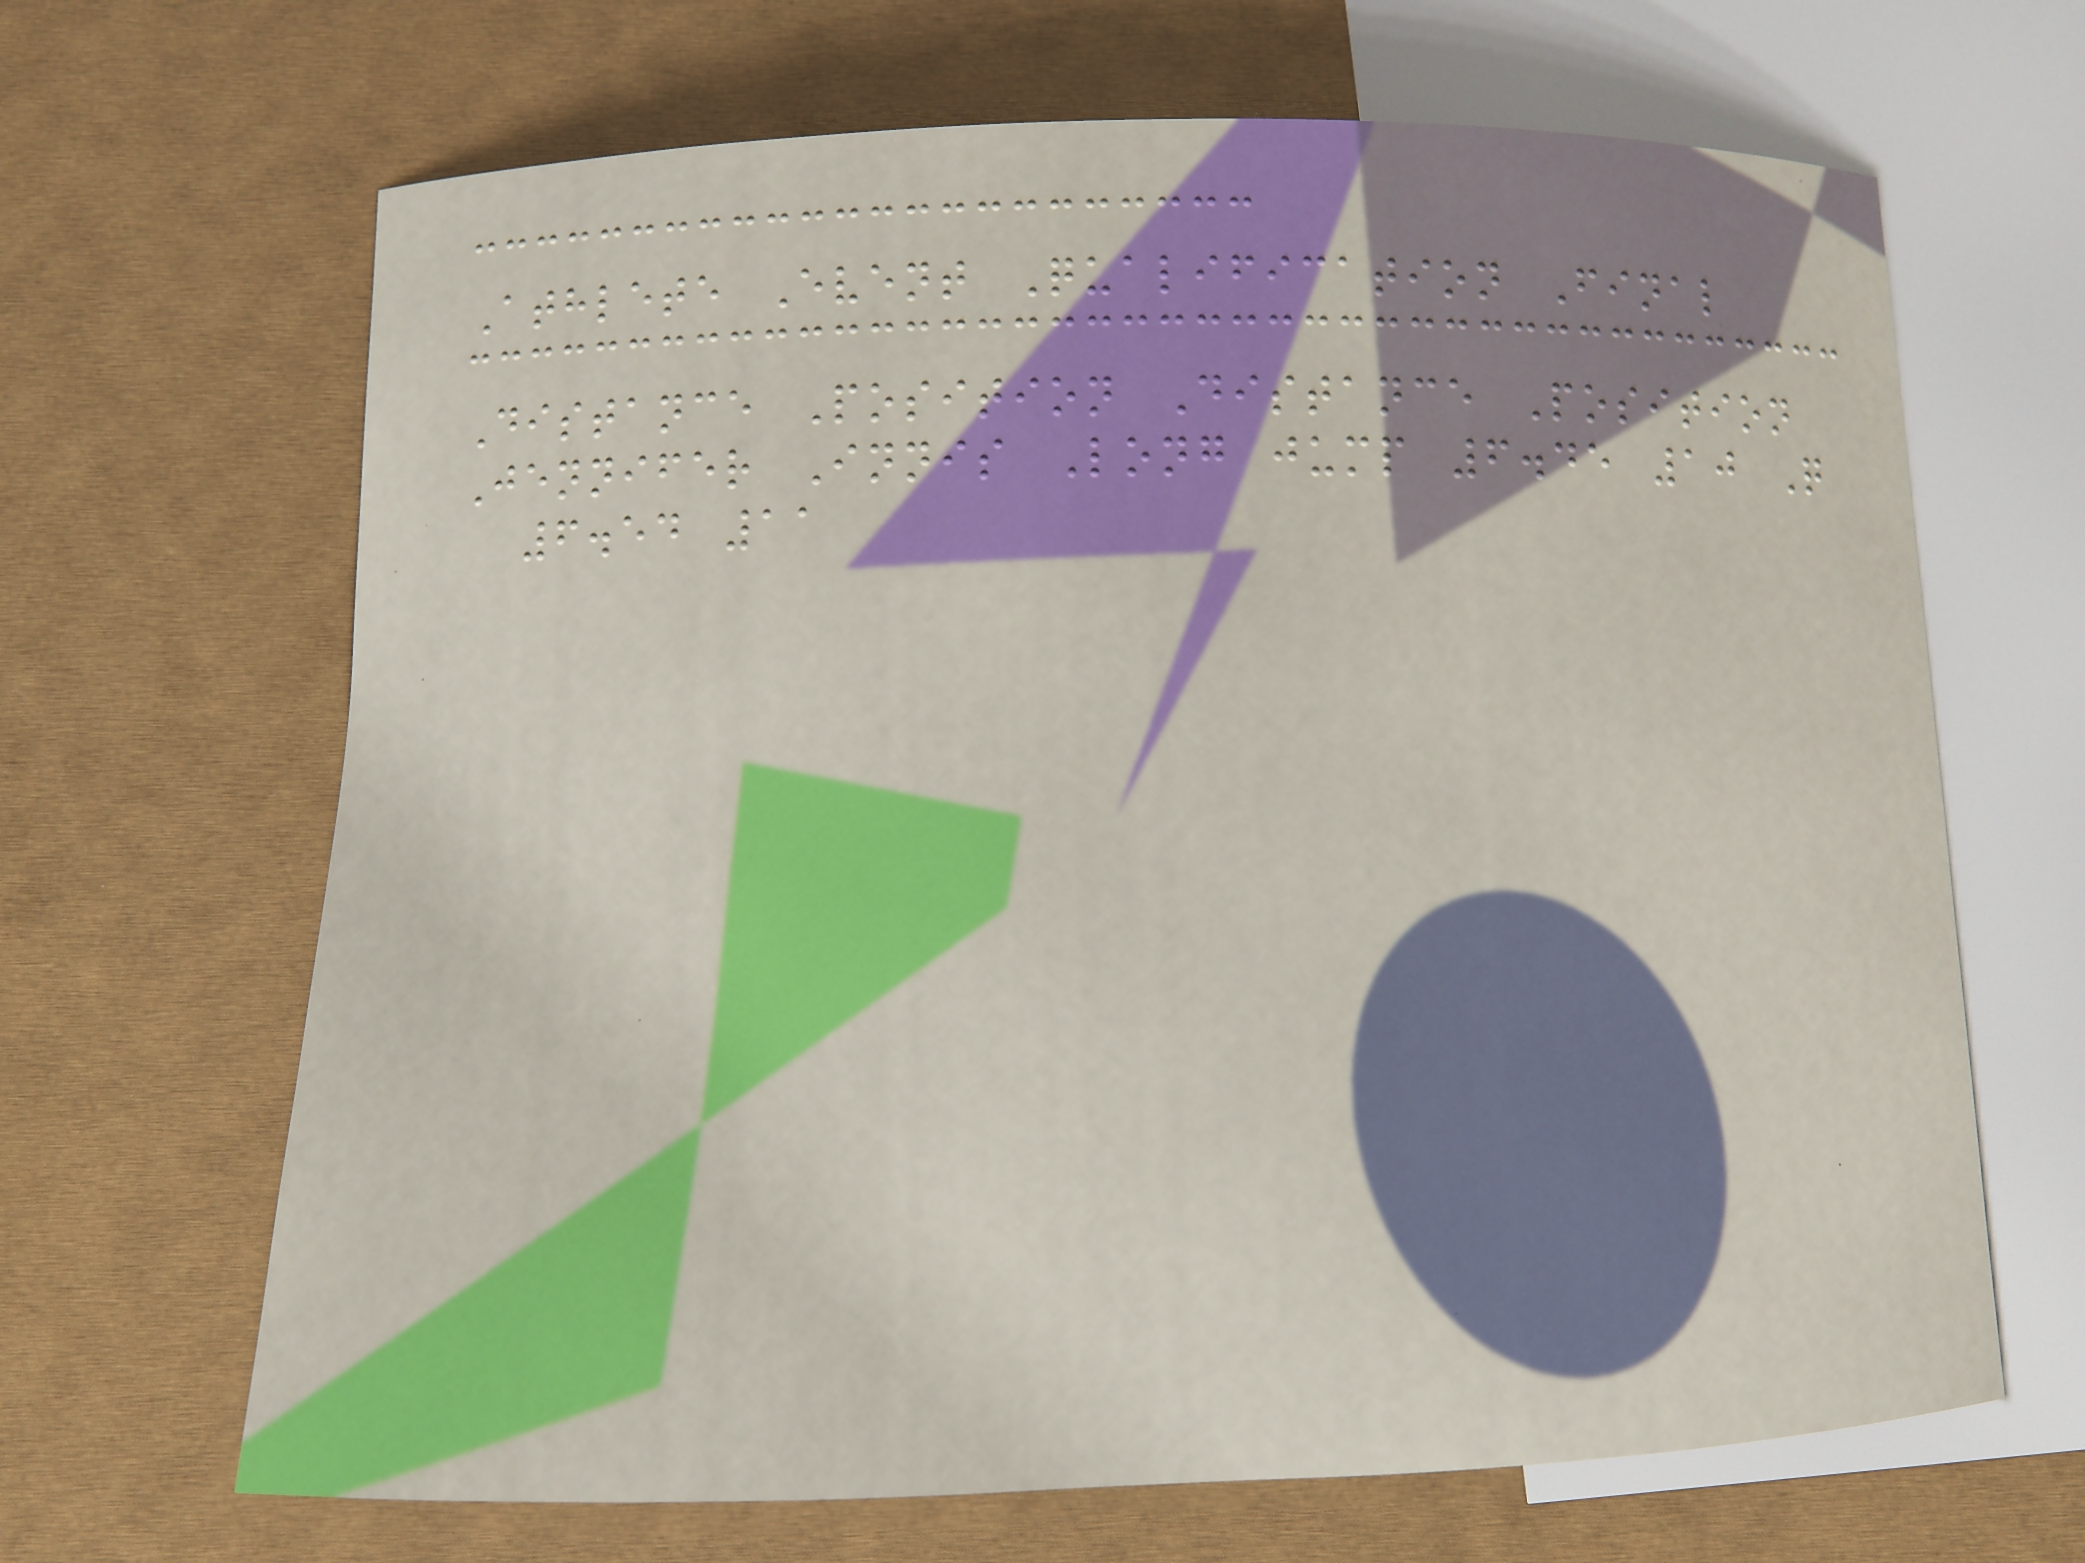Athlete Event Qualification Final
Distance Position Distance Position
Jennifer Innis Long jump 6.45 10 Q
6.54 11
